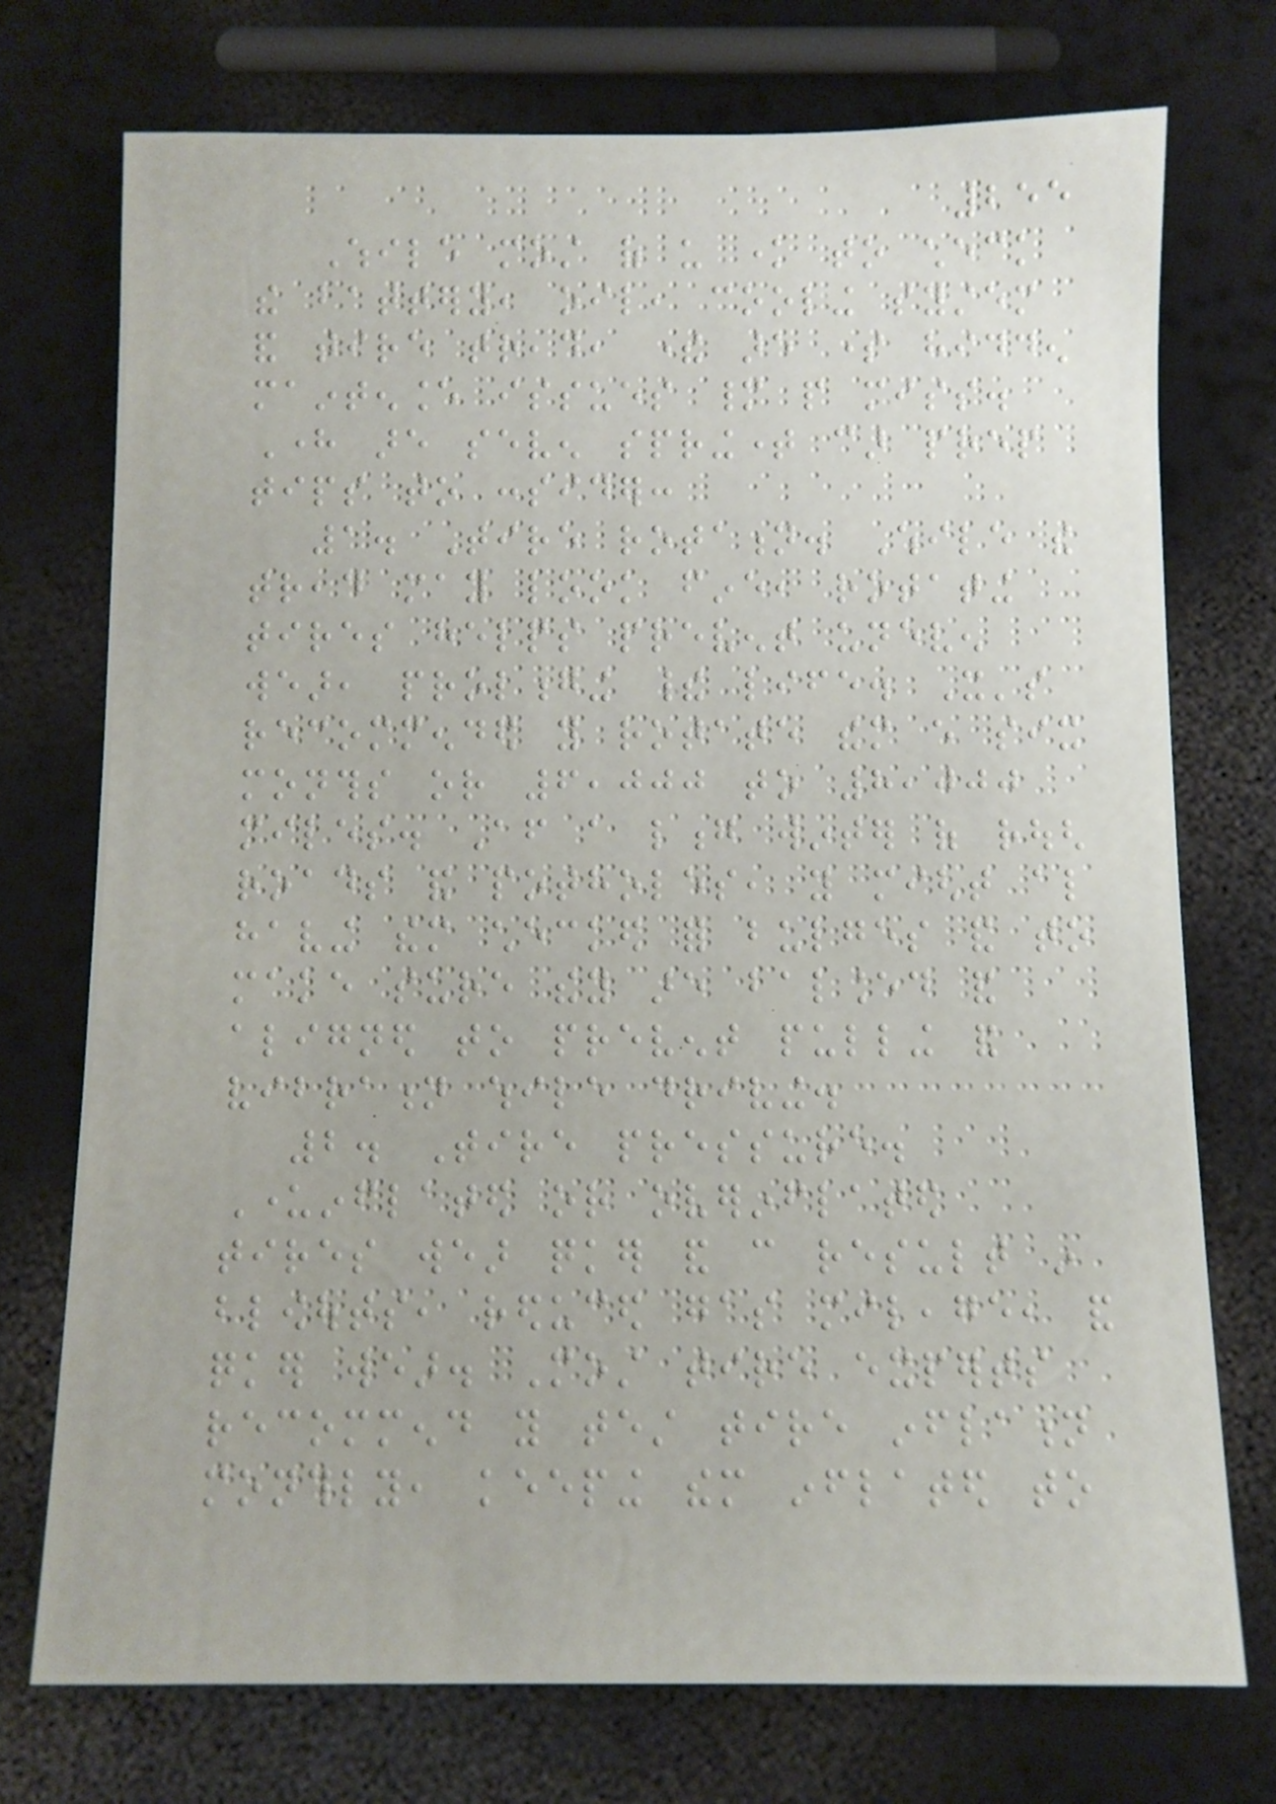255
While most of us know to check
the battery, oil, cooling system
and tire tread, there are some hidden
maintenance issues many people miss.
Here are seven springtime car prep
tips to consider:
1. Tire rotation. While the
tread may look fine, rotating
tires helps prevent uneven
wear, prolonging their life. It's
recommended you rotate them every six
months or 6,000 to 8,000
miles. After a long winter of rough
roads and potholes, you might also
having them checked for bulges and to
make sure they are balanced and
aligned to prevent pulling and
vibration while driving.
2. Tire pressure.
Underinflated or overinflated
tires wear quicker and can result in
blowouts, reduced gas mileage, and
quicker wear. Most tire experts
recommend you test tire inflation
monthly, keeping them inflated to
